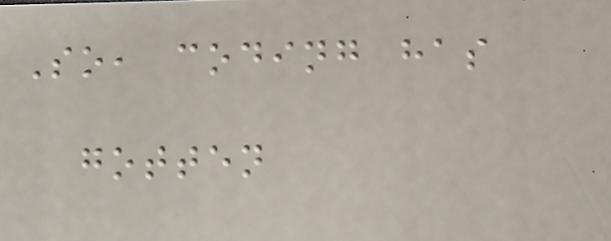So, coding has
gotten
